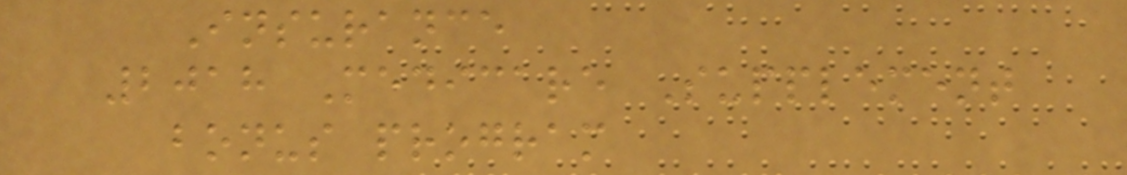Insurance
2018 Medicare Supplement
bonus program
